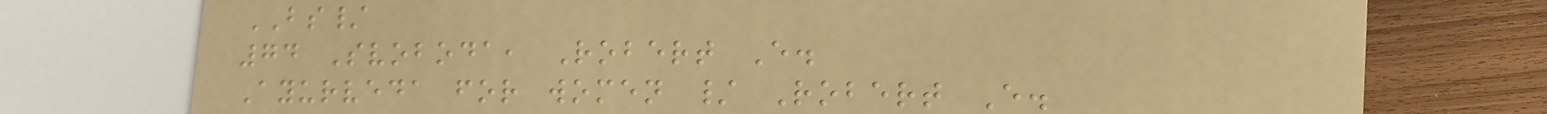BS/
74 Svoboda, Robert E.
Ayurveda for women / Robert E.
